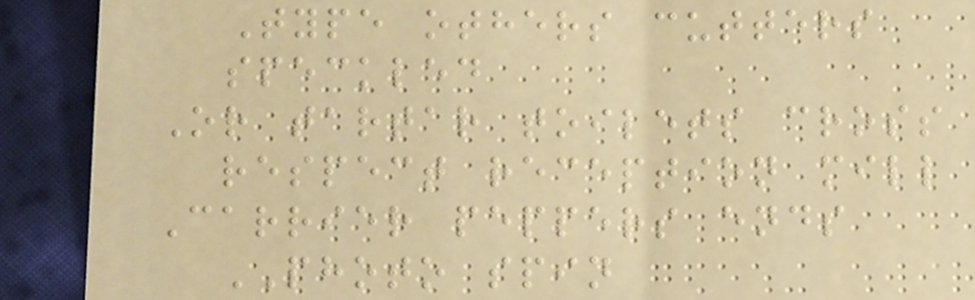Type others cutters
speckled
Or tartar toilets cross
respect reception mill
Carrier peppers ends
PHOTO spin
